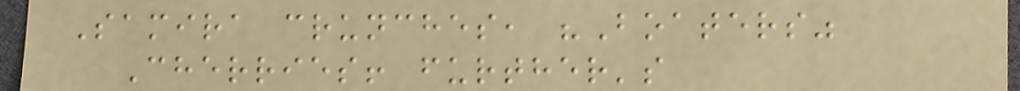Samira crunches, "Boaters"
Cherries! further's
